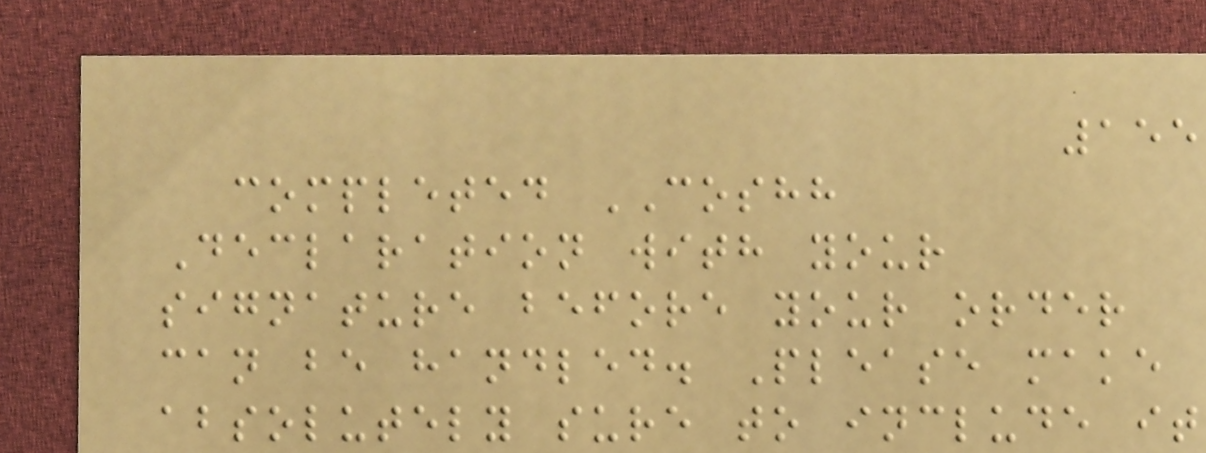155
completed COSHH
Declaration with your
signature before your order
can be handled. Please make
absolutely sure to include it
